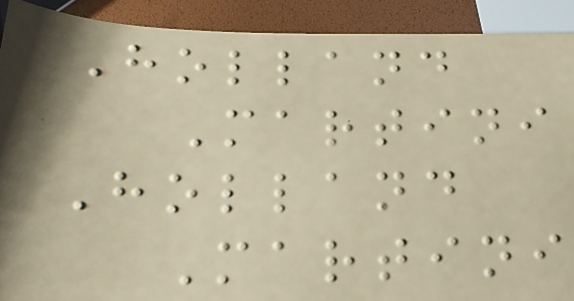Holland
Martini
Holland
Martini
